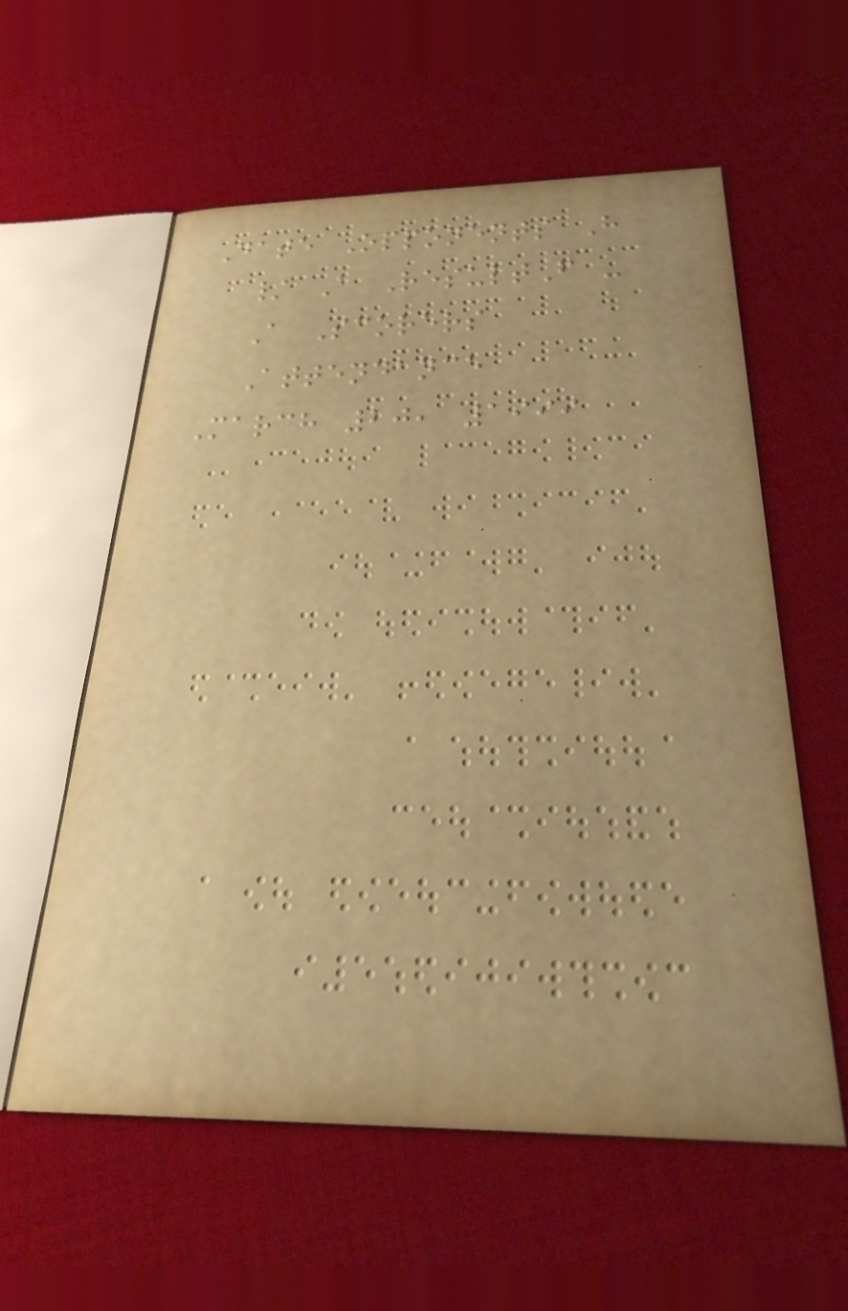Date Opponents H
/ A ResultF -
A Scorers
Attendance
March 20, 1999
